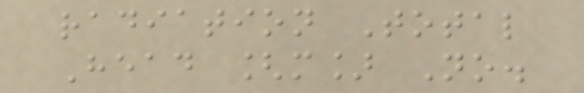radiation Total
Head [m] No.
